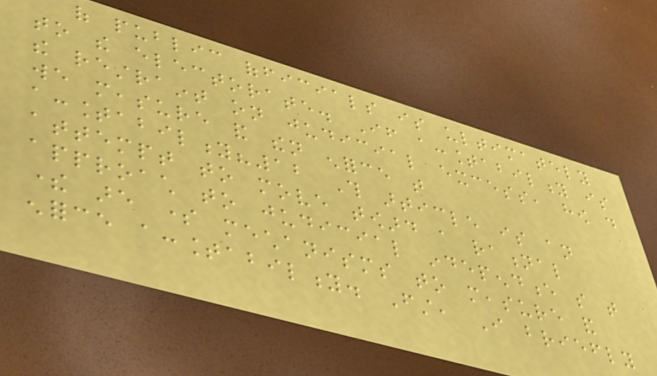of public officials is ultimately
to the electorate. If accountability is
the restraint on judicial excess, how do
we measure and then enforce that
accountability?12 This article is an
attempt to move toward a rational
approach to judicial independence so that
there are some mechanisms to measure and
enforce accountability. First, I briefly
